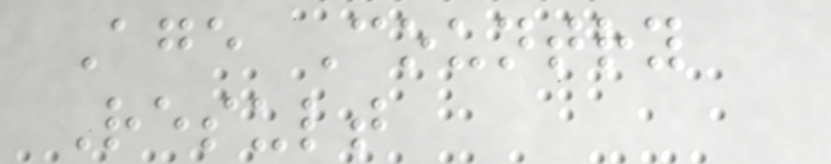Age Country
Result
